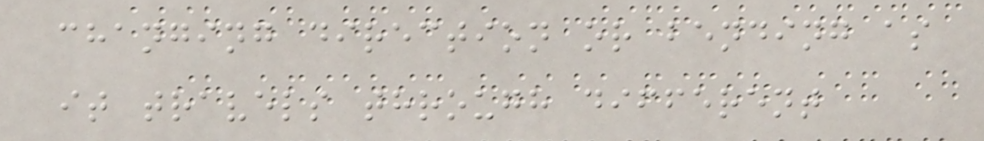changing direction or bending as
it travels through different
